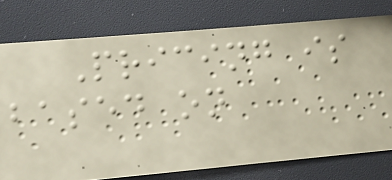Pricing is
based on
